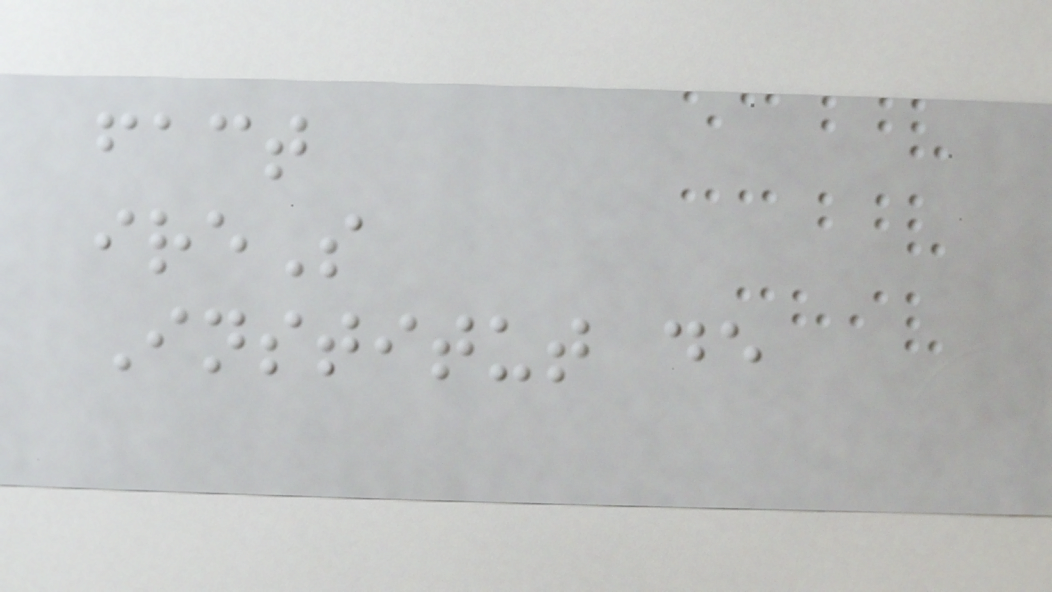fact
ireS
Institut de
